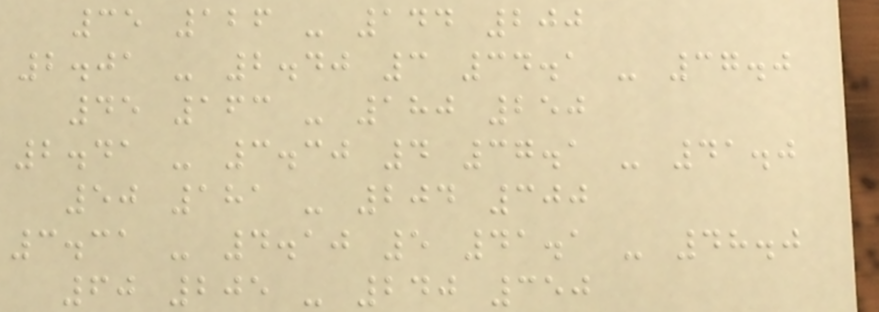35 126 - 144 200
2.01 - 2.40 3 34.1 - 37.0
45 163 - 180 250
2.41 - 3.30 4 37.1 - 41.0
50 181 - 204 300
3.31 - 4.10 5 41.1 - 48.0
60 205 - 240 350
